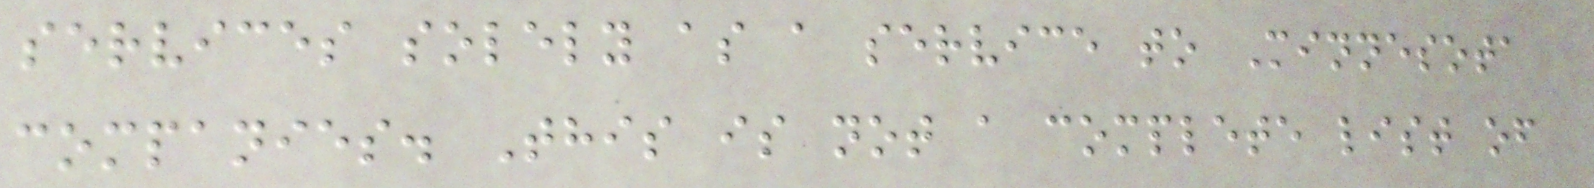services solely as a service to Minnesota
companies. This is not a complete list of
